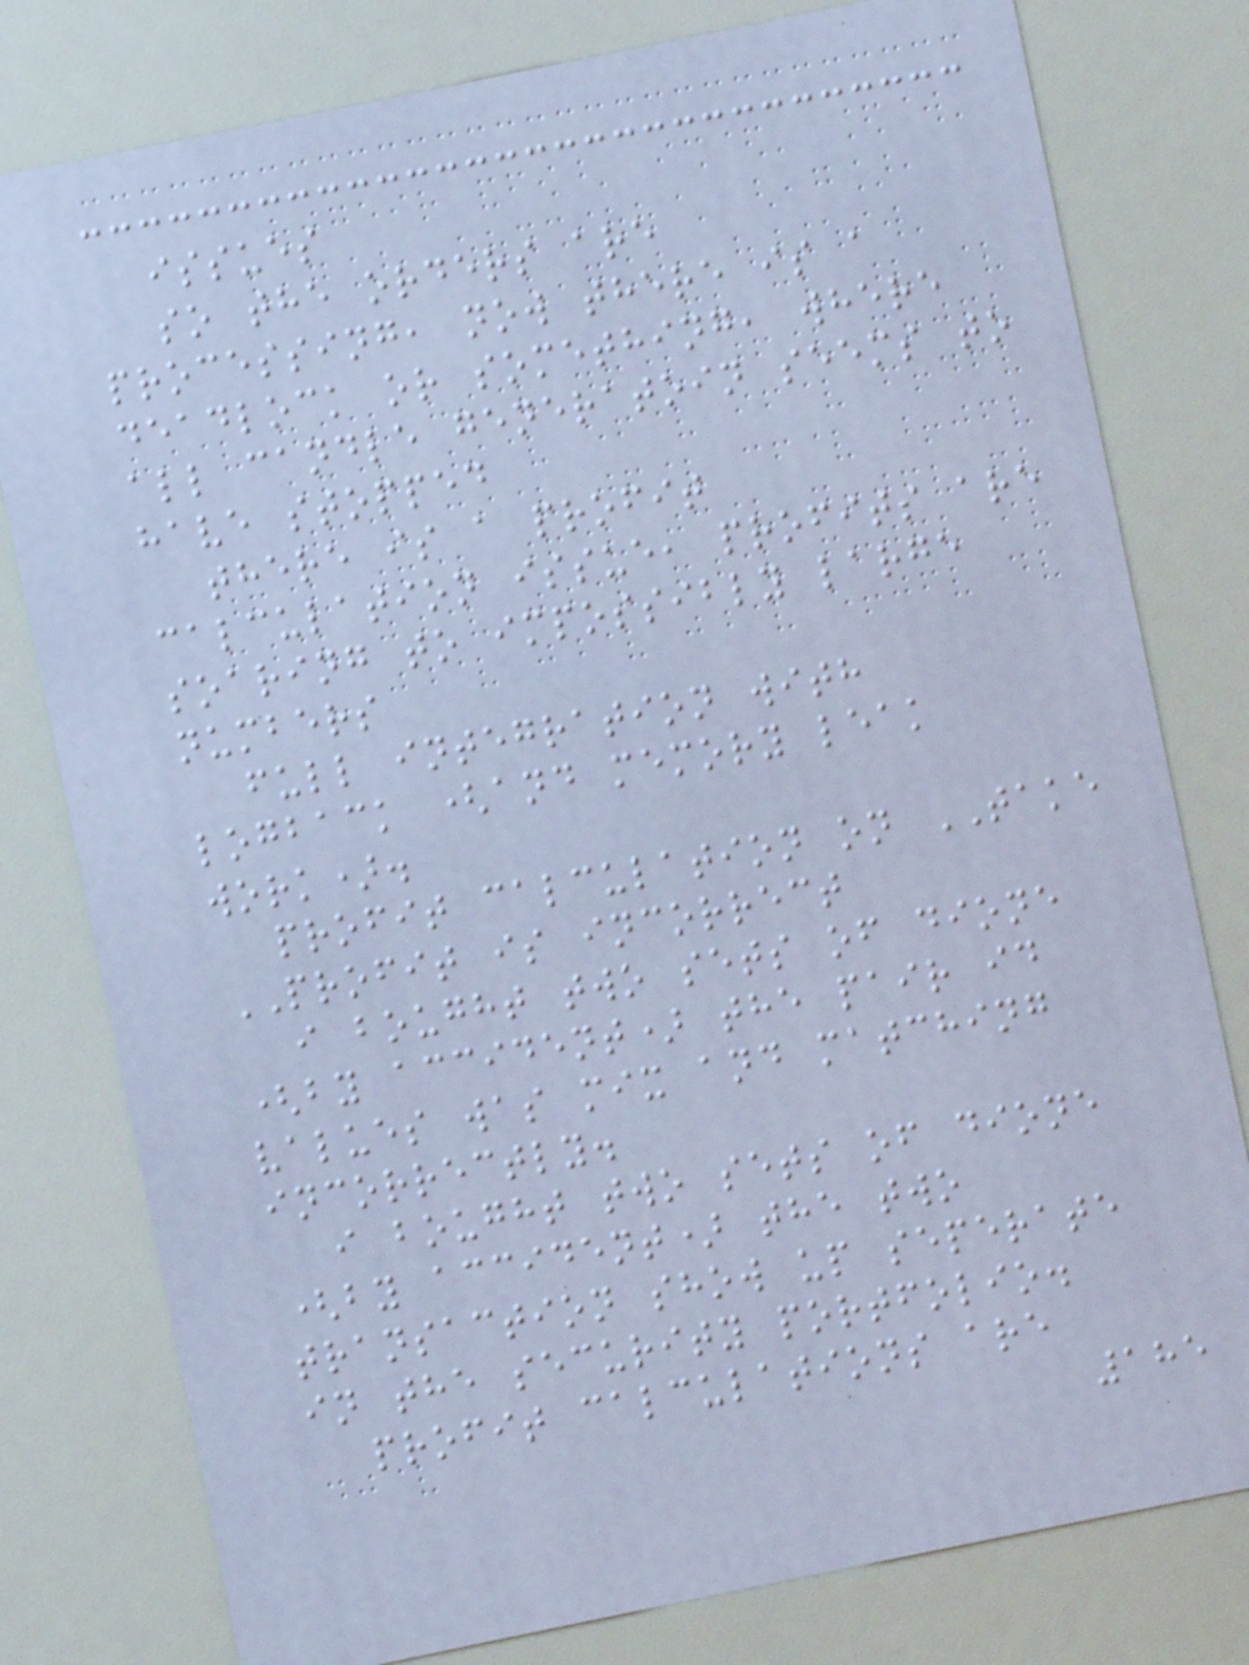issues
so the orders are
processing, now there is a
deadlock or something, where
all candle generatoin seems to
have stopped
there is a profit
calculation issue, profits are
soaring to impossibly large
numbers
full integration with
logback (and memory leak
work).
profit calculation on TAKE
PROFIT is incorrect
i bought two sets of dione
(by accident) the pair id
values was mix and matching
incorrectly.
i bought two sets of dione
(by accident) the two
transaction show up seperate
in the security portfolio.
profit calculations are
185
